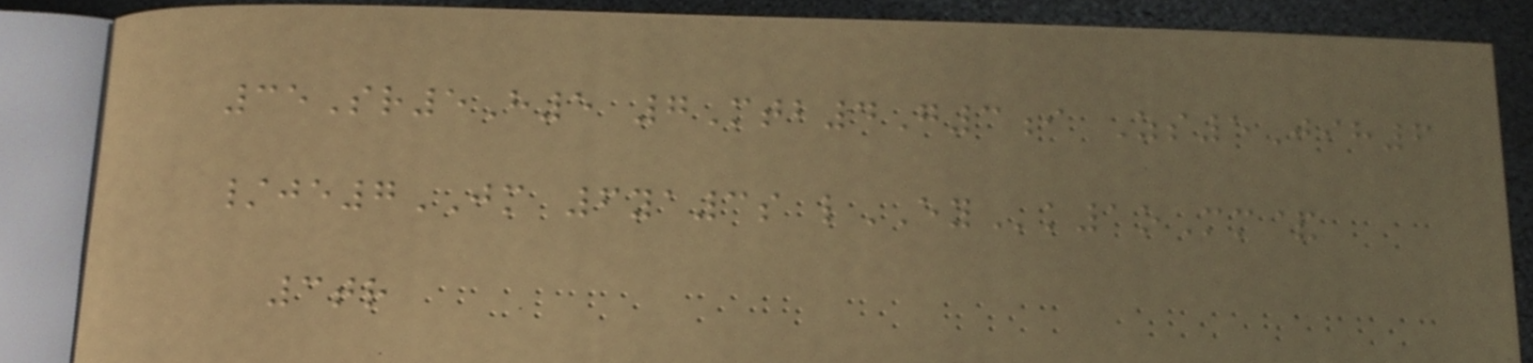35Sr5H5 7Mtb4G3i Zs5Jih6
/je7JM 6ya3s lEYk1oMm&
3tr
